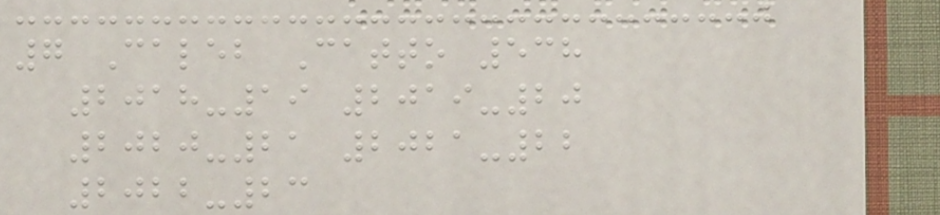7 Caleb Catto 538
2018-19 2019-20
2020-21 2021-22
2022-23
